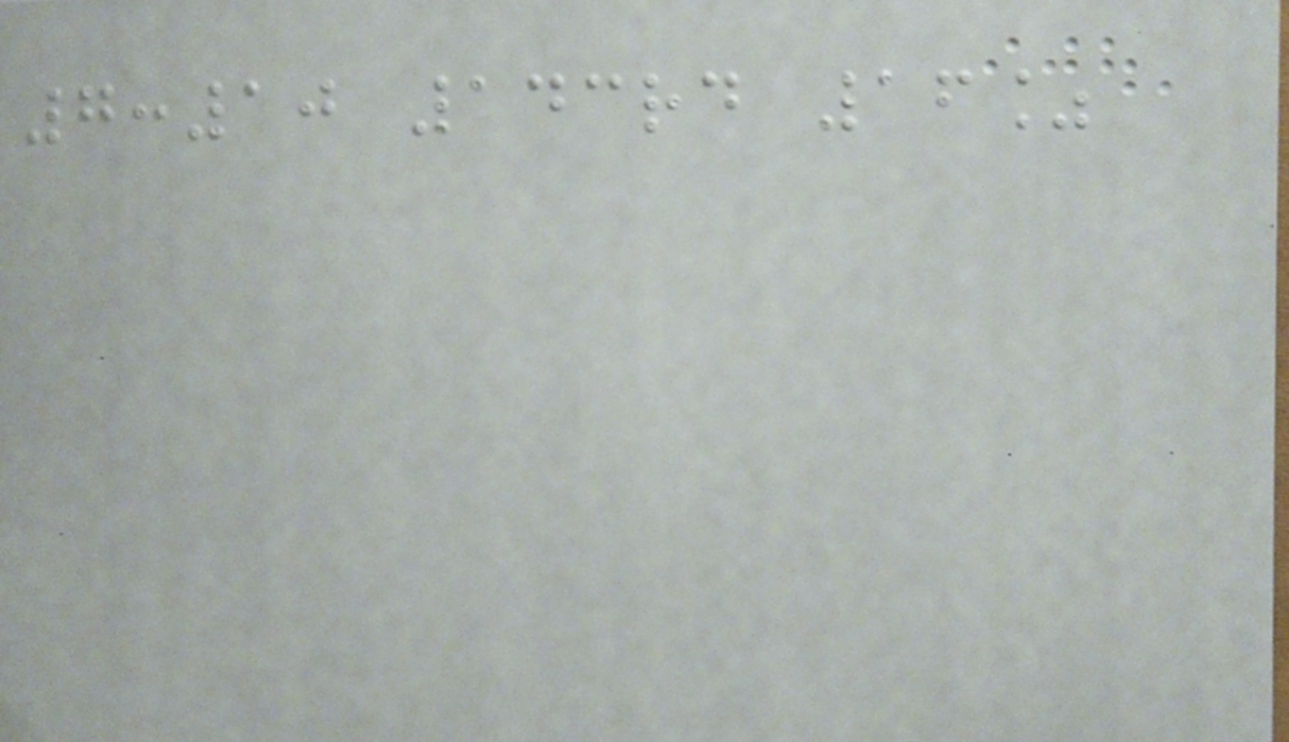7:10 143rd 16%
